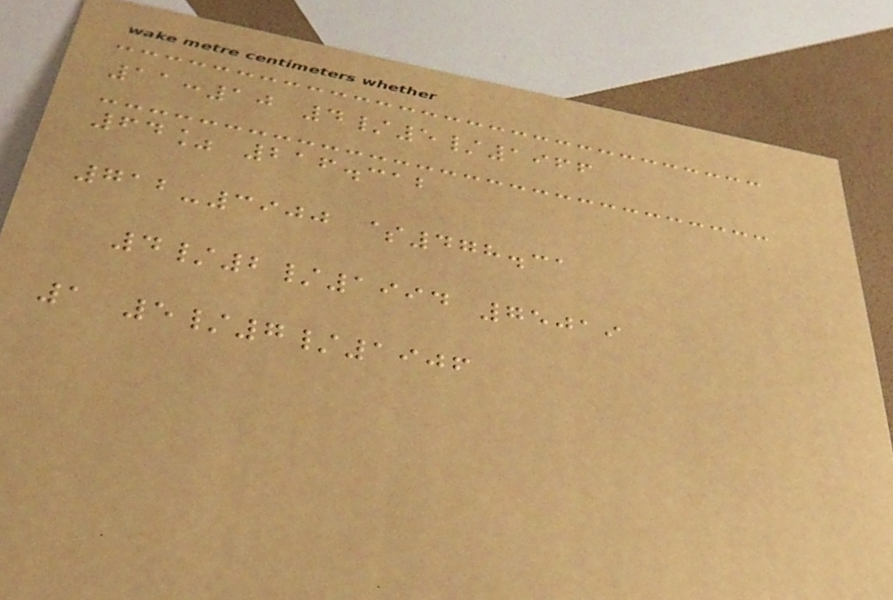11:10 4/5/1966
64% 216.312
712-3900 $478.31
4/2/1994 75019
1 5/7/1906
